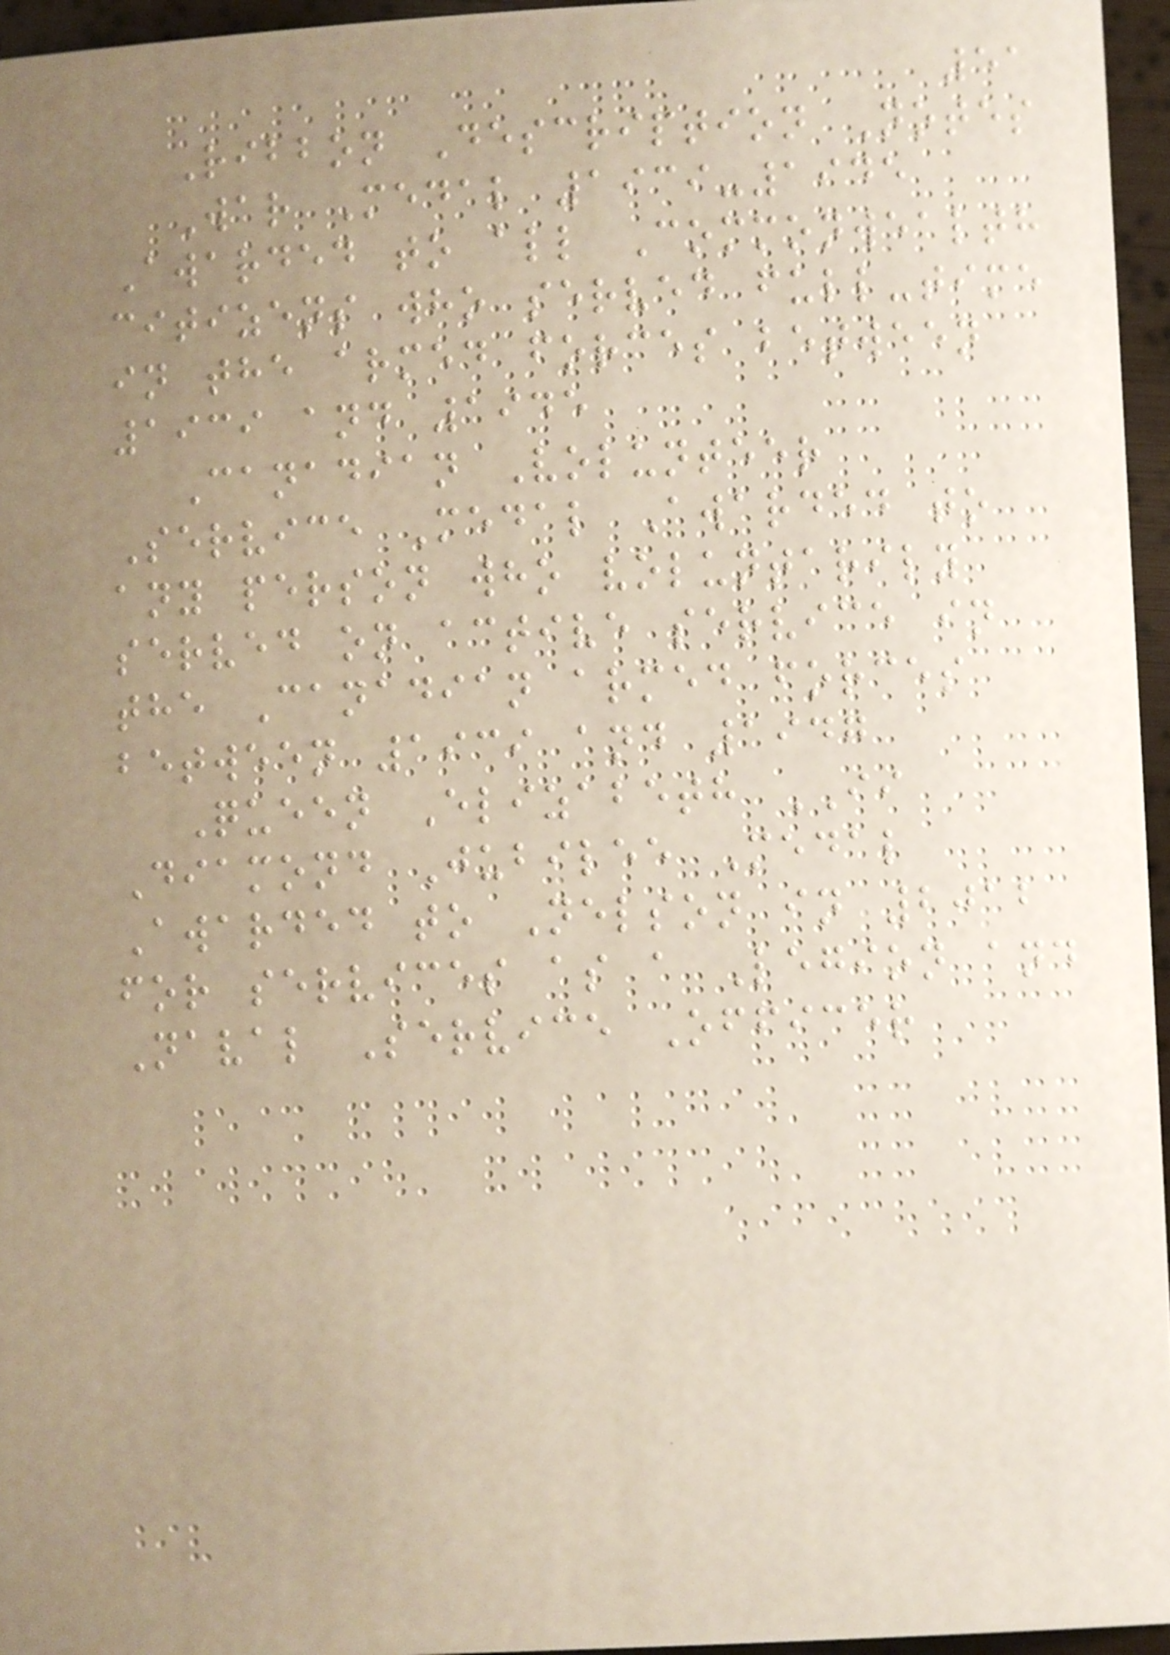51
Ribbon Description Notes
War Medal 1939-1945
Awarded to all Commonwealth
citizens who served full-time
in the armed forces between
1939 and 1945
Canadian Volunteer
Service Medal Awarded to
any person who voluntarily
served on active service in
the Canadian armed forces
between 1939 and 1947
Queen Elizabeth II
Diamond Jubilee Medal
Awarded to Nelson in 2012
for services as a Legion and
Naval Service Officer
